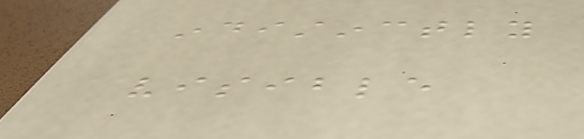indistinctly
visible
